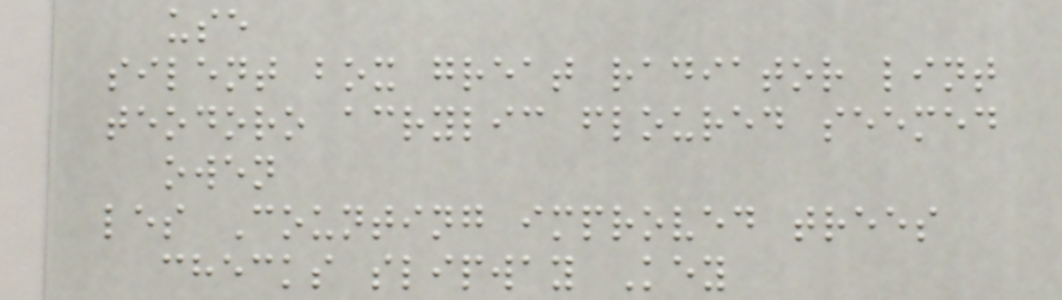use
silent box great radiator lint
teodoro acrylic floured seemed
owen
les Counting improved trees
checks slipway Key
